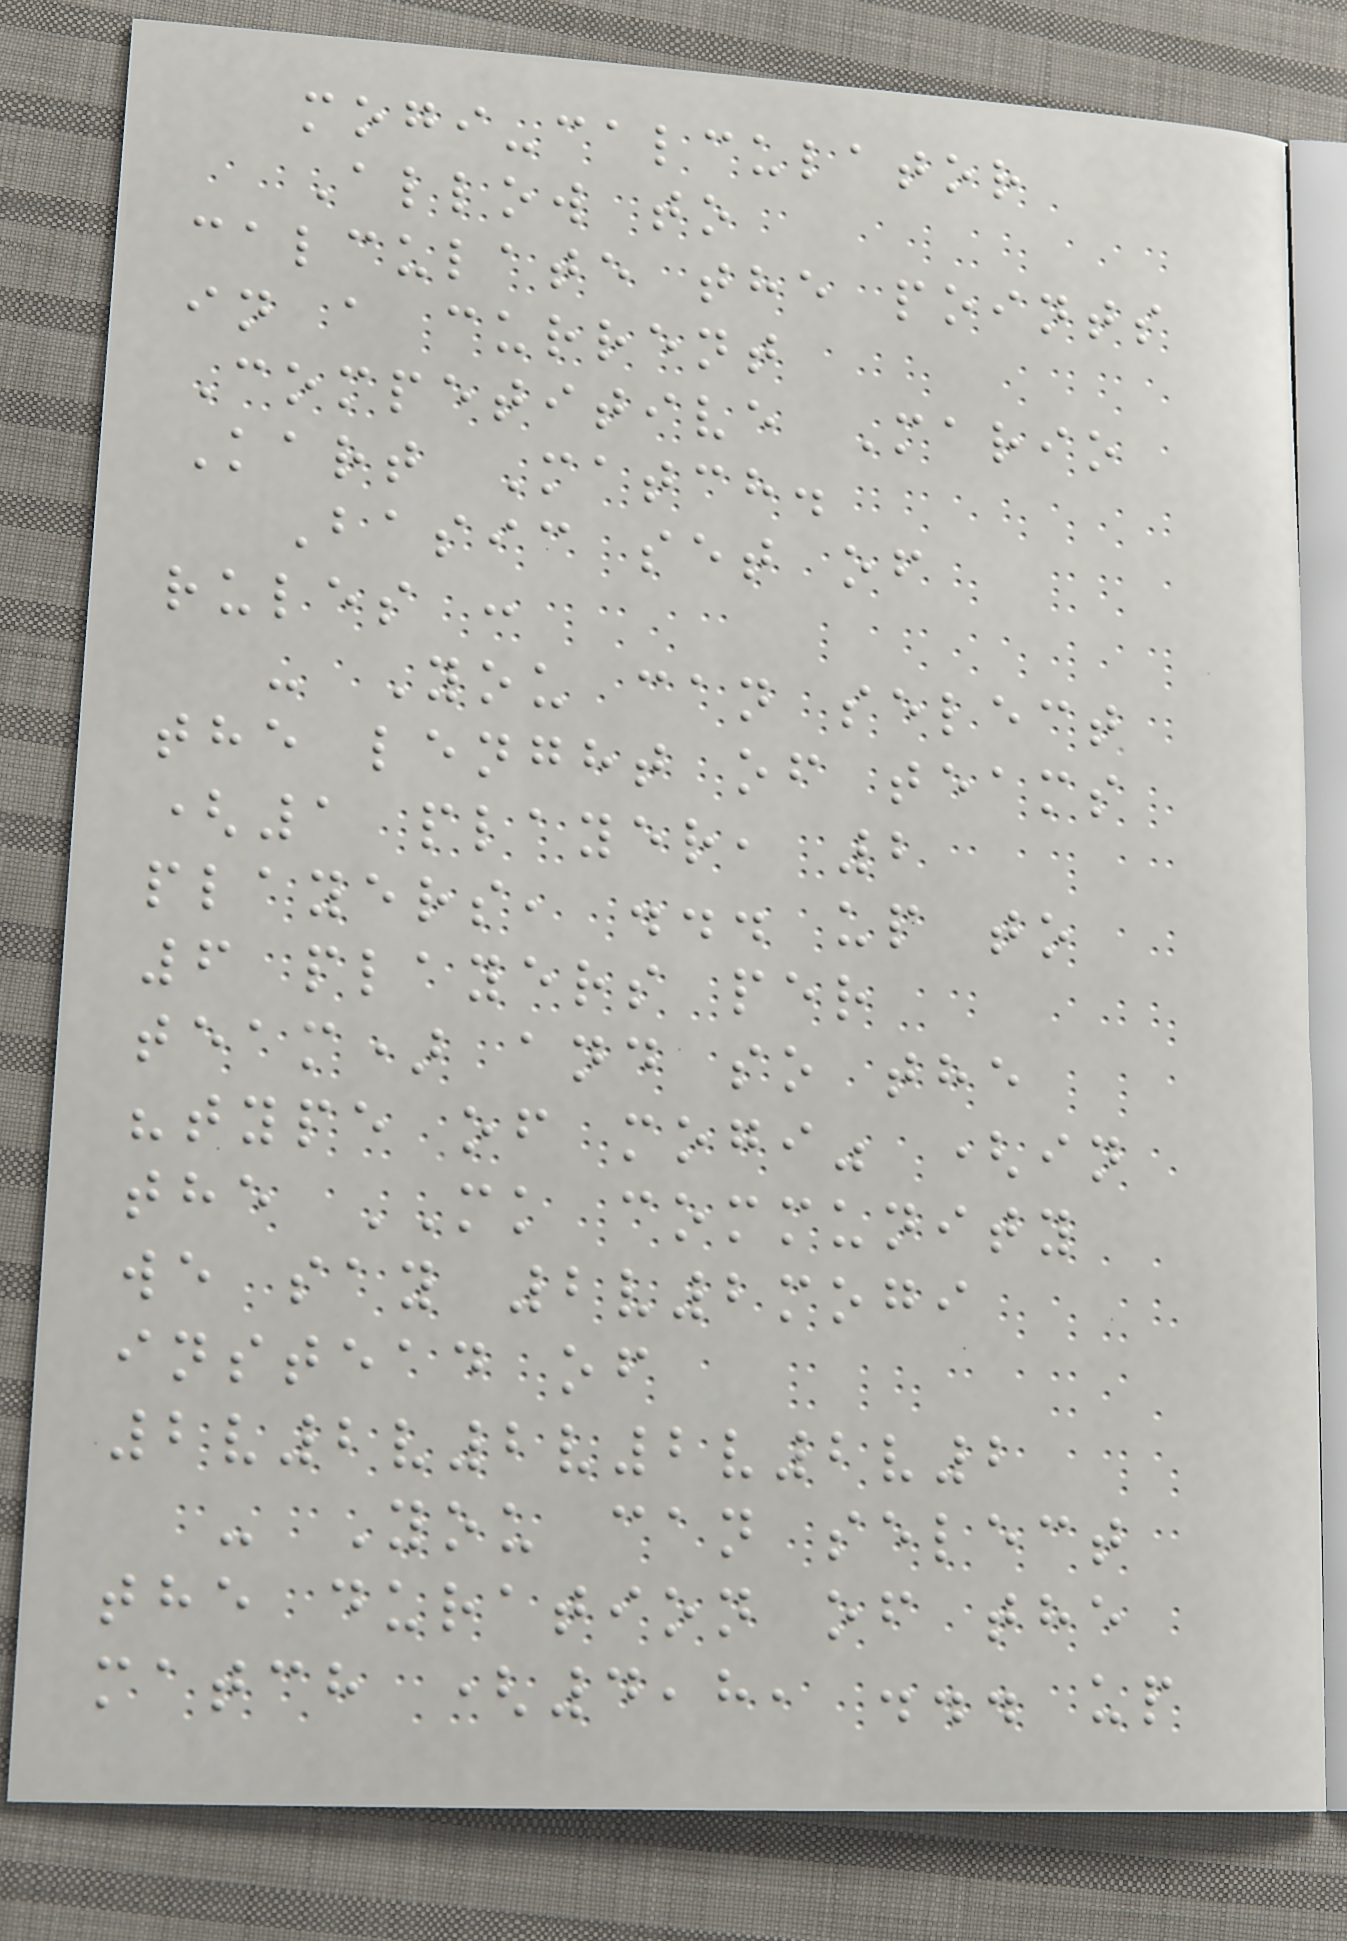mogi-calculator
Allow to
calculate the points
in a current
Competitive Mario
Kart Match.
Basic set of
rules :
- You can select
the lenght of teams
(1 player, 2
players, ... up to
6 players per
team) and so the
"type of mogi" (in
the MK community
we say 2v2mogi
instead of
2v2v2v2v2v2
- You can select
the duration of the
match (4,8, ... up
